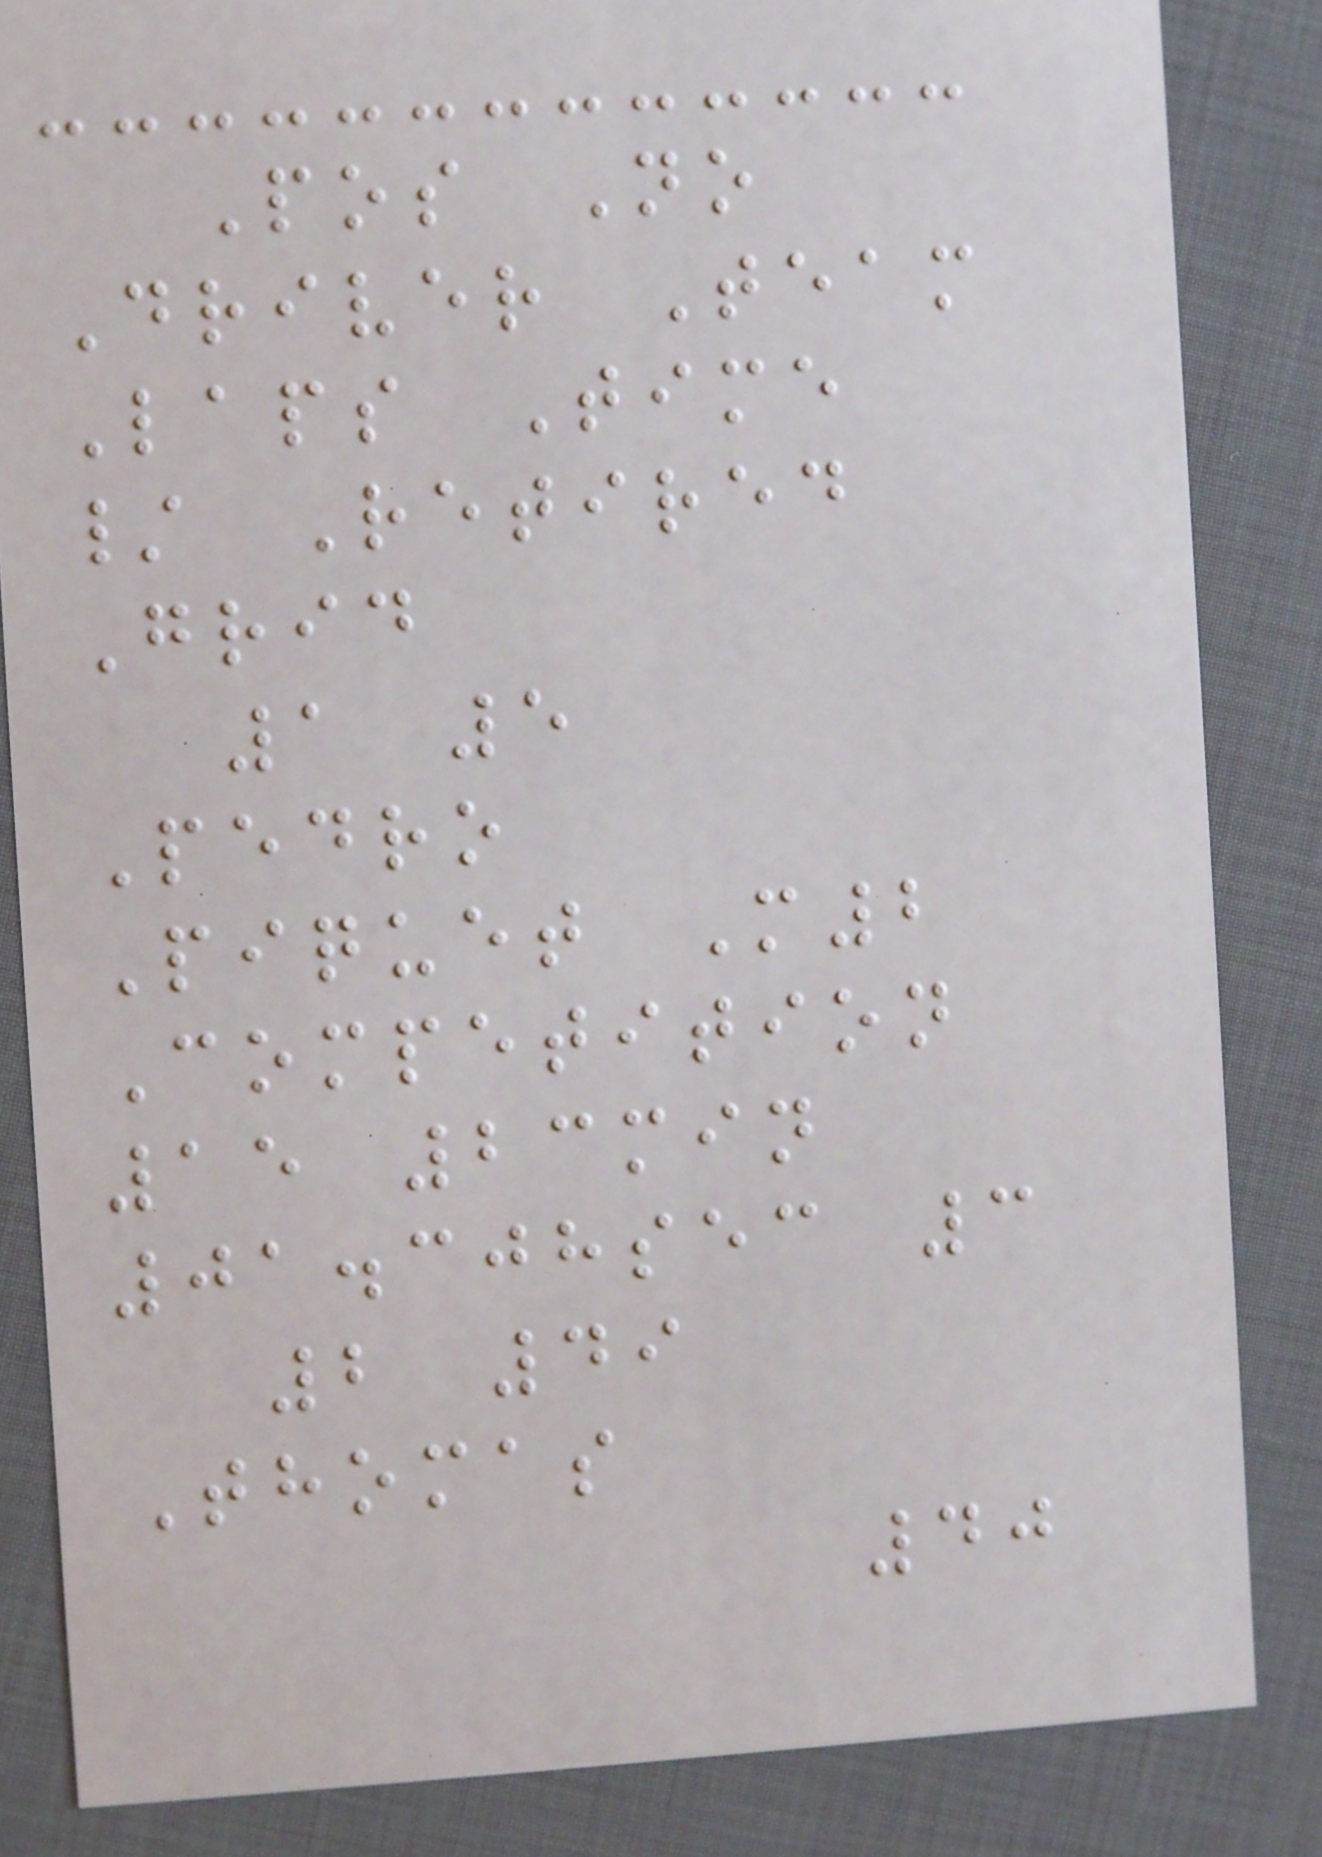Pos No
Driver Team
Laps Time
/ Retired
Grid
1 5
Pedro
Piquet M2
Competition
15 23min
01.308sec 3
2 49
Thomas
40
